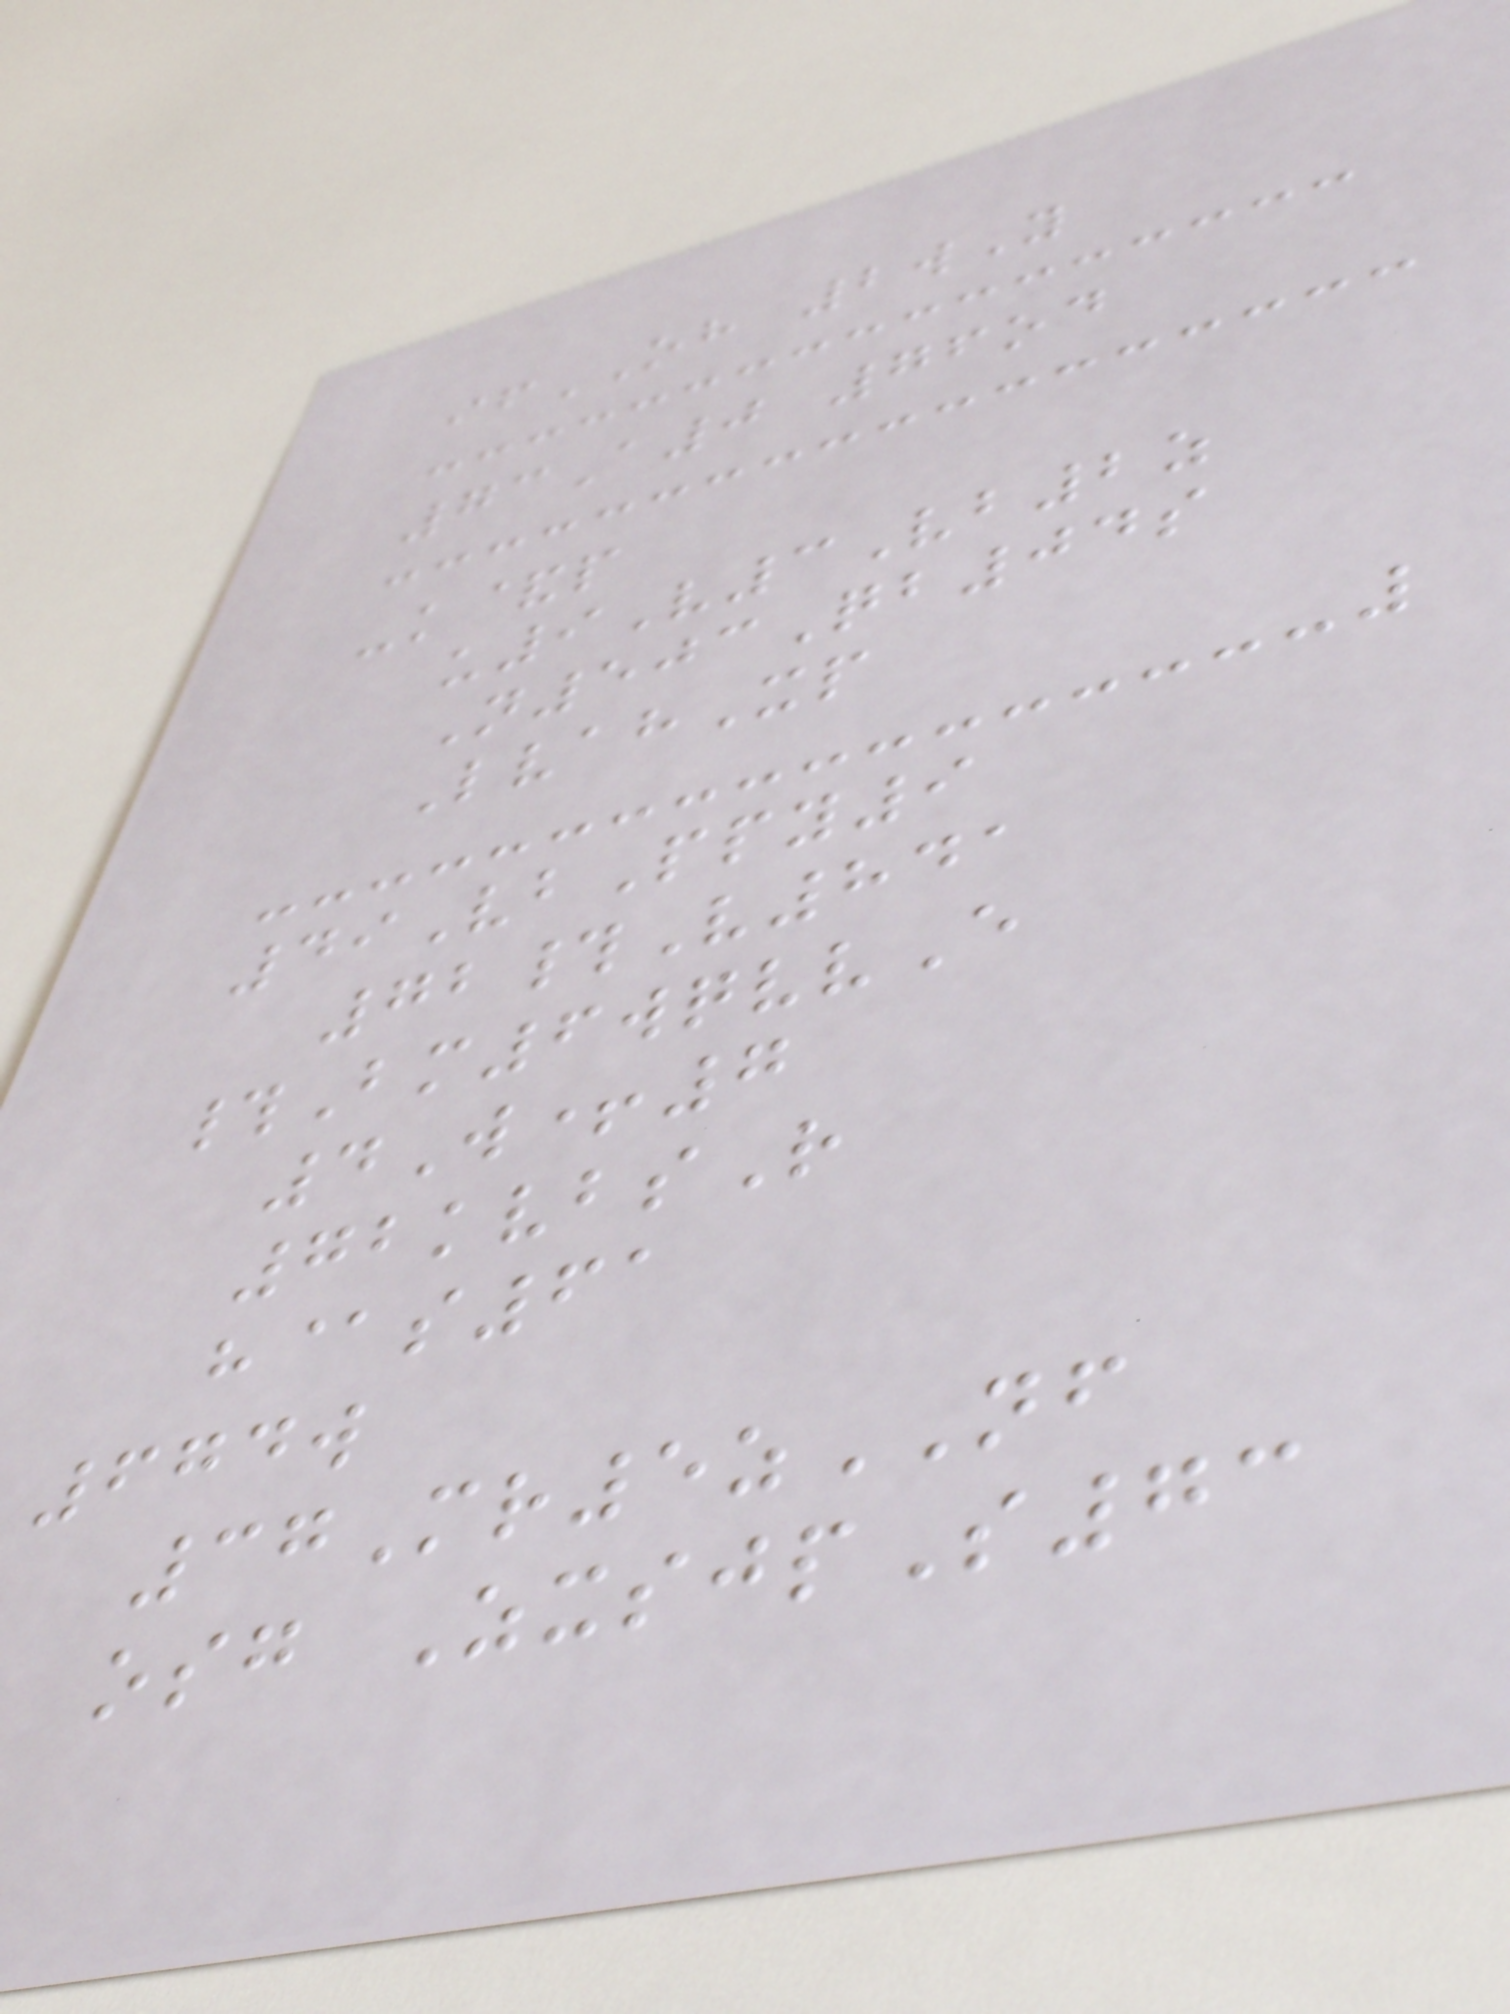ifOH 2wY
73A0 76od
-k&p
u9V3Vb2z
N503Qb04s
LvahXp
49VbPpy9
72#V841
#Bm6wqvvE
4W+7
72kvbsR
h@s61
674w
37Mr5zNF
osg ZxsjpS73
